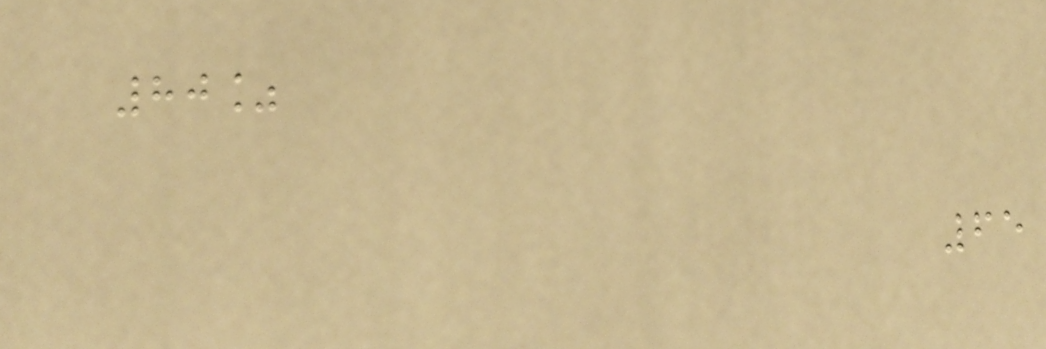80%
65
